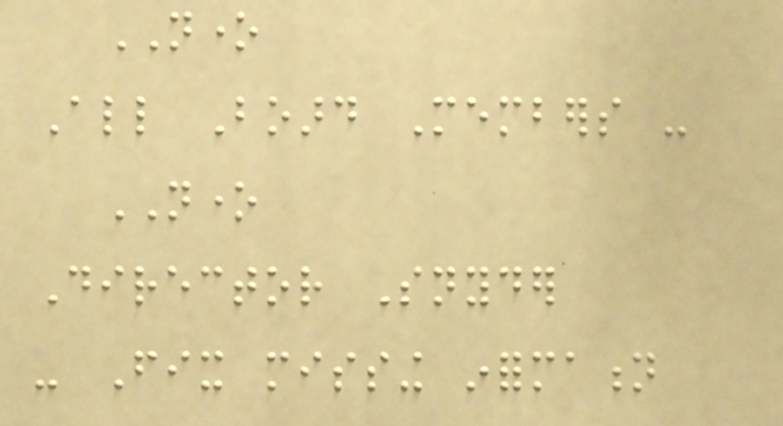NONE
All Board Members -
NONE
Director Snyder
- Fix missing information
